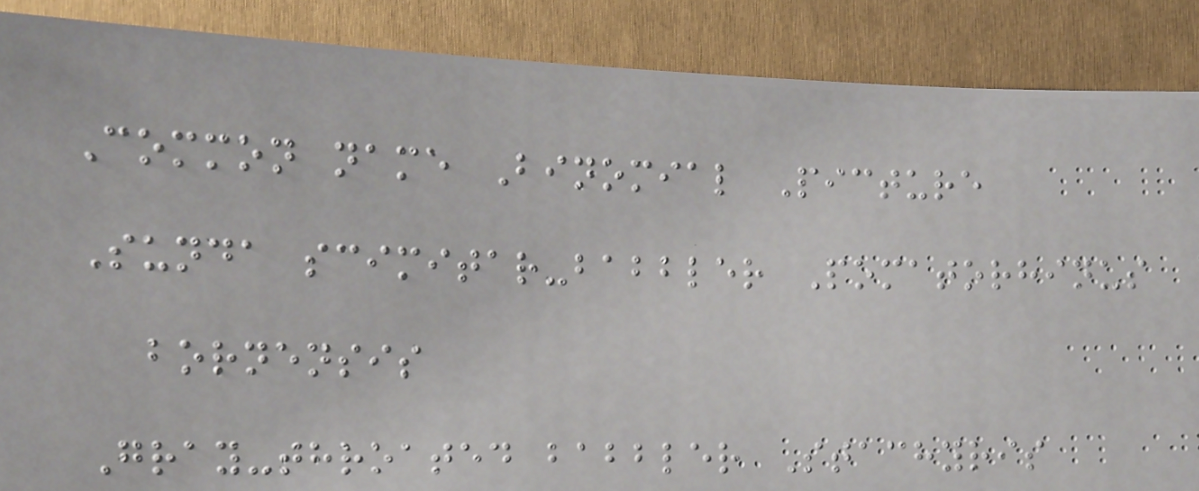Common name Binomial Picture
Sunda scimitar-babbler Pomatorhinus
bornensis
Gray-throated babbler Stachyris
